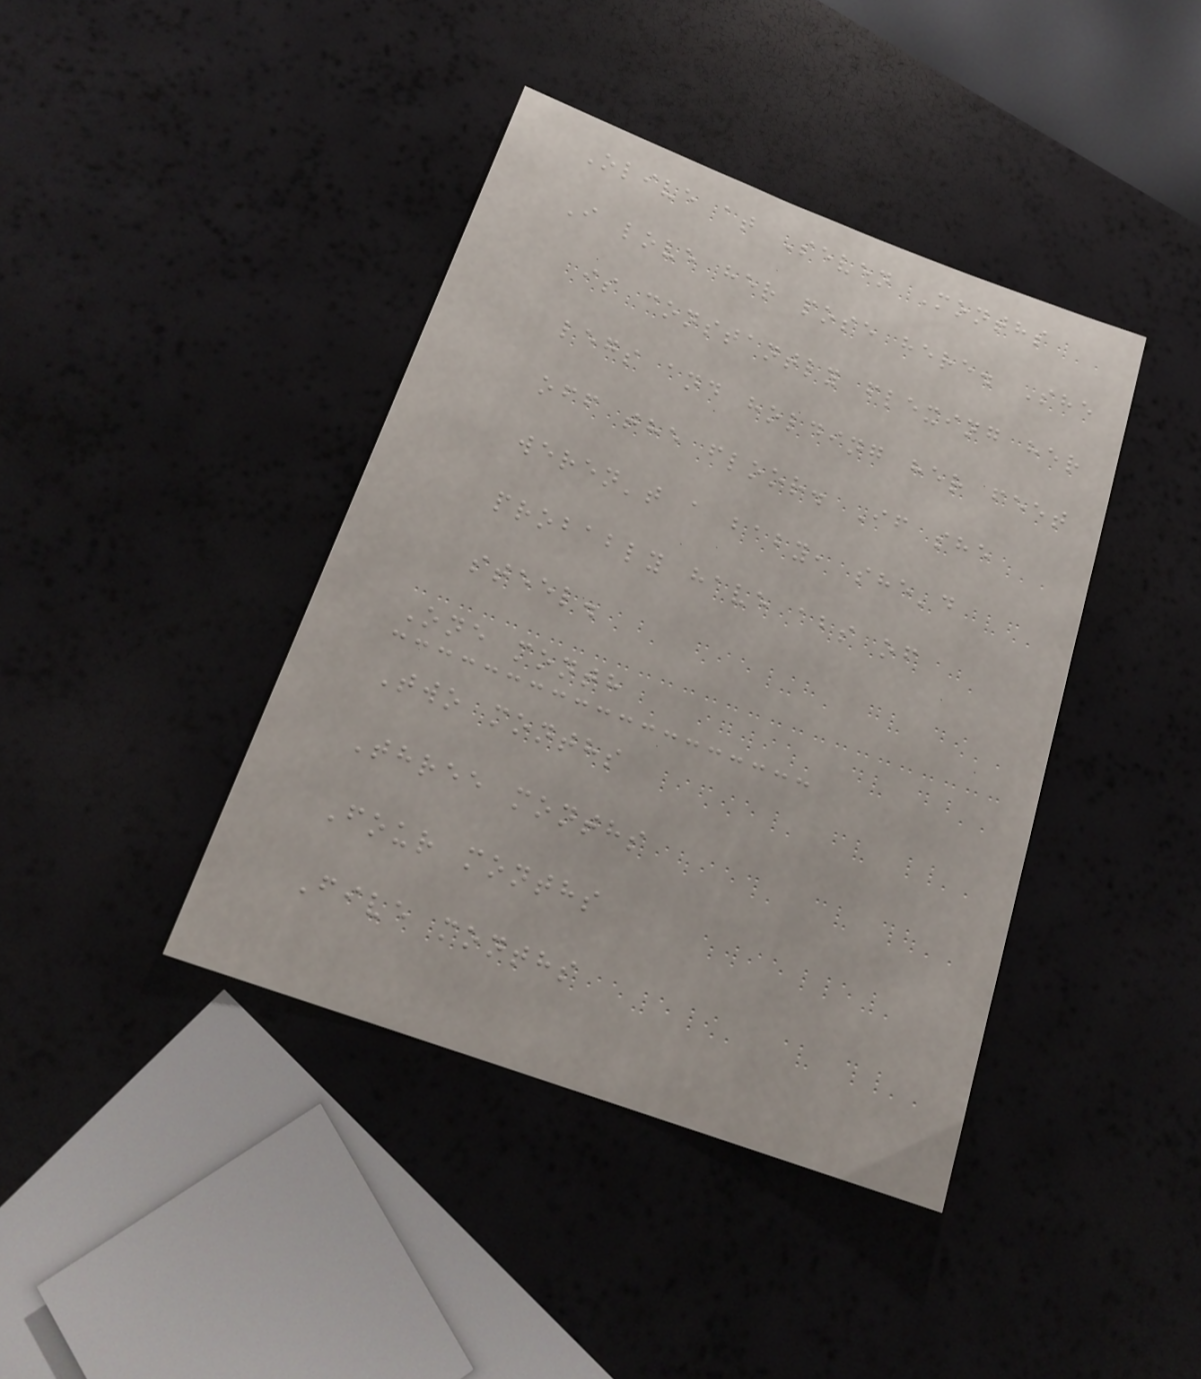Olive at Seven Months
I love her pose here. She
is constantly flexing her
legs and holding her feet
off the floor. If she
weren't a baby, she'd
probably have abs of
steel.
One month
Two months
Three months
Four months
Five months
